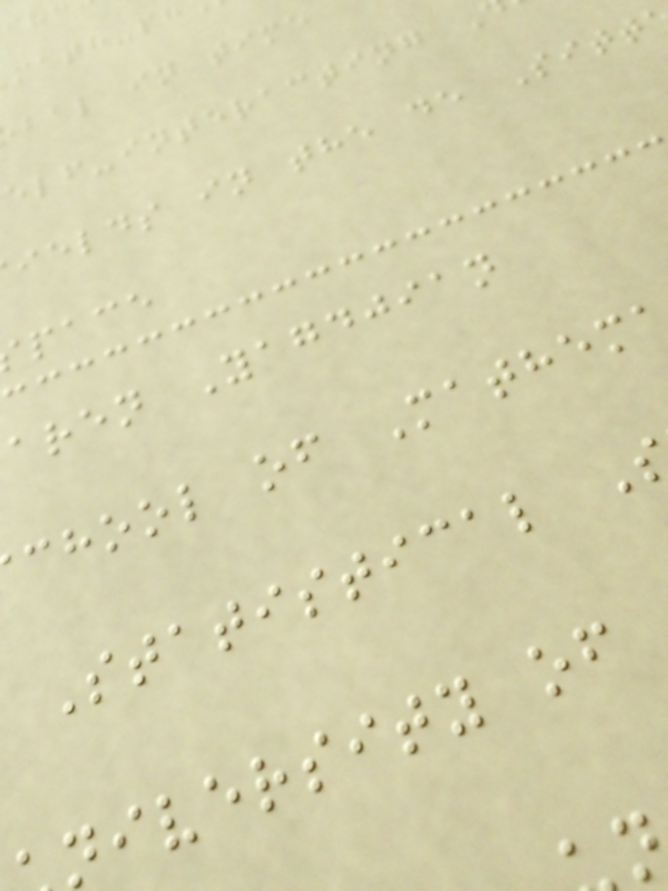bal in time
elf-interacting
ields in the de Sitt
pace
aren Yagdjian
chool of Mathem
Statistical
niversity of
